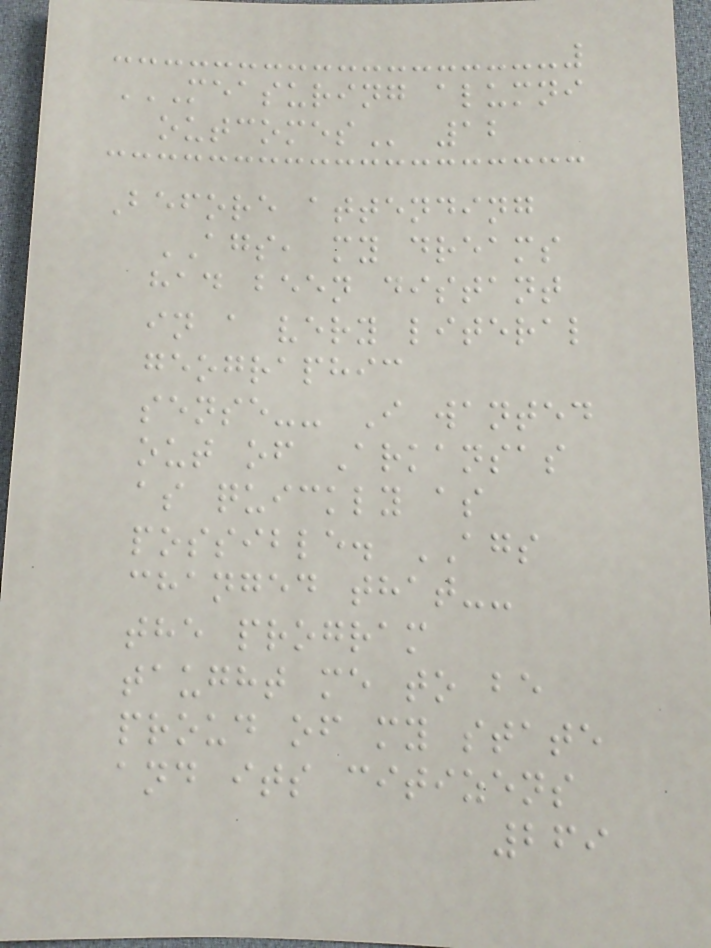MEASURING ALUMNI
OUTCOMES 12
Before attending
AGS, my dreams
had been distant
in a very literal
geographic
sense-- I wanted
out of Arkansas
as quickly as
possible. AGS
changed that--
the program
taught me to be
proud of my state
and its citizens
269
